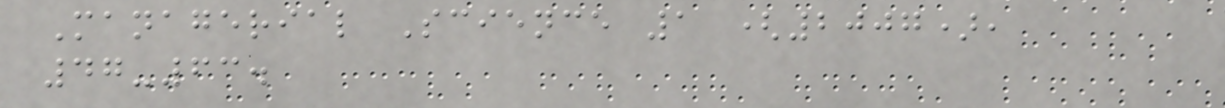Managerial Science 1 (2007),
47-63.
